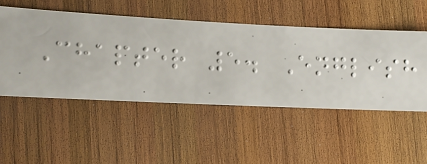Chapter 5. English
